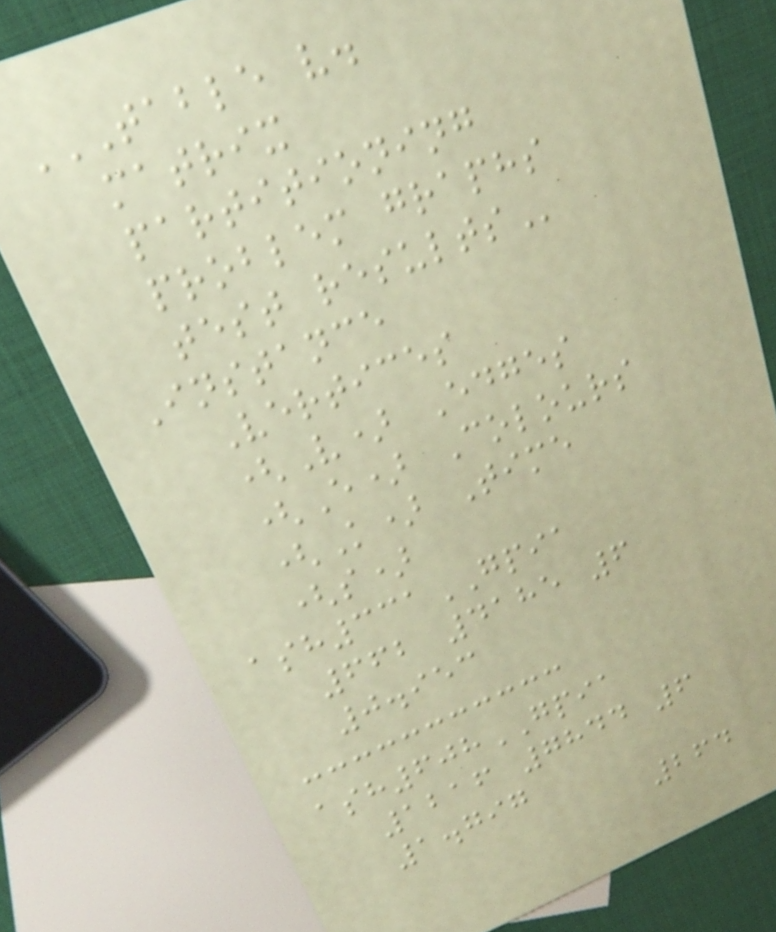TABLE V.
MATRIX
PARTITIONING
PROBLEM GRAPHS
TEST RESULTS
Instance
Vertices
(V) Edges
(E) Colours
(K) Time
(s)
ash331GPIA
662 4185 6
0.953
ash608GPIA
1216 7844 6
1.797
264
